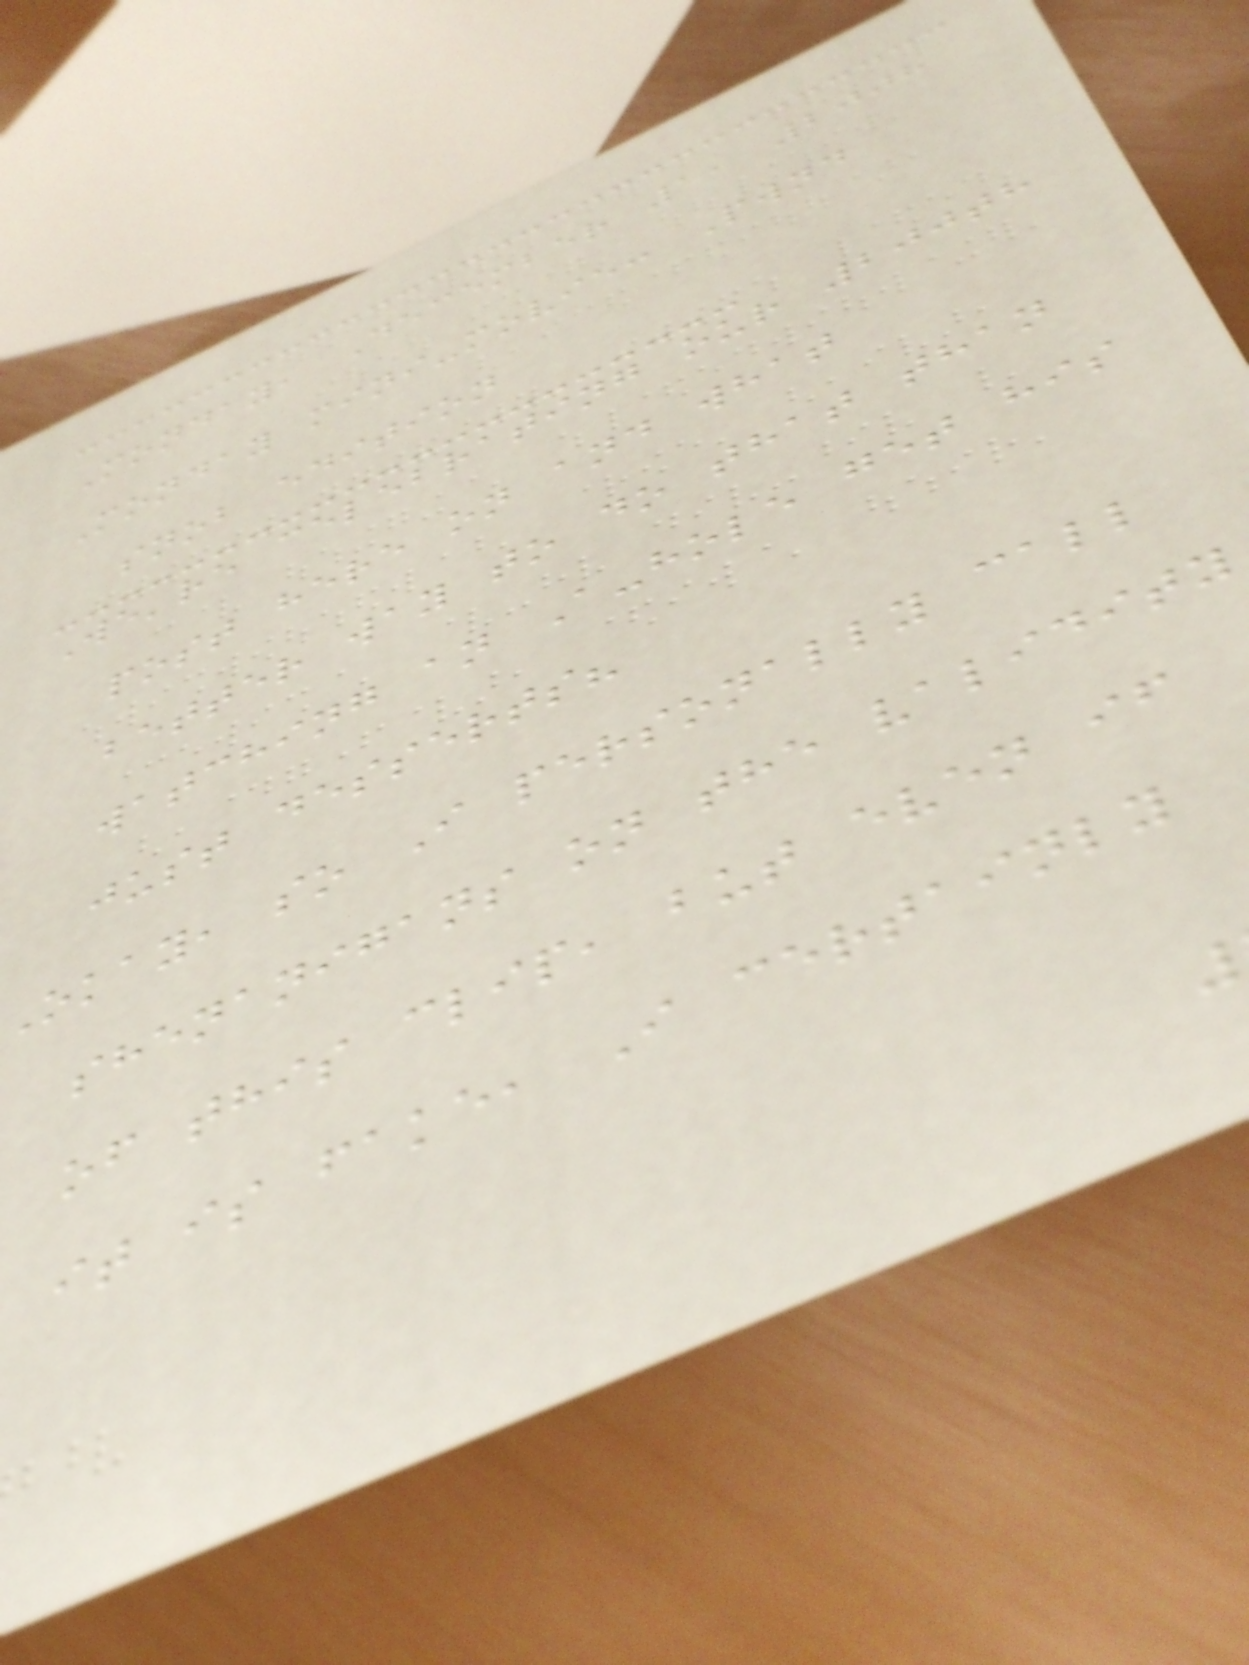Monday, December 1, 2008
Monday mini-movie: Pwnd
snob edition
We're celebrating our 200th
post here on and what
better way to do that than
watching an A-hole get his
just desserts?
Okay, so I personally call
shenanigans on the validity
of this clip, but even if
it is fake, I certainly
